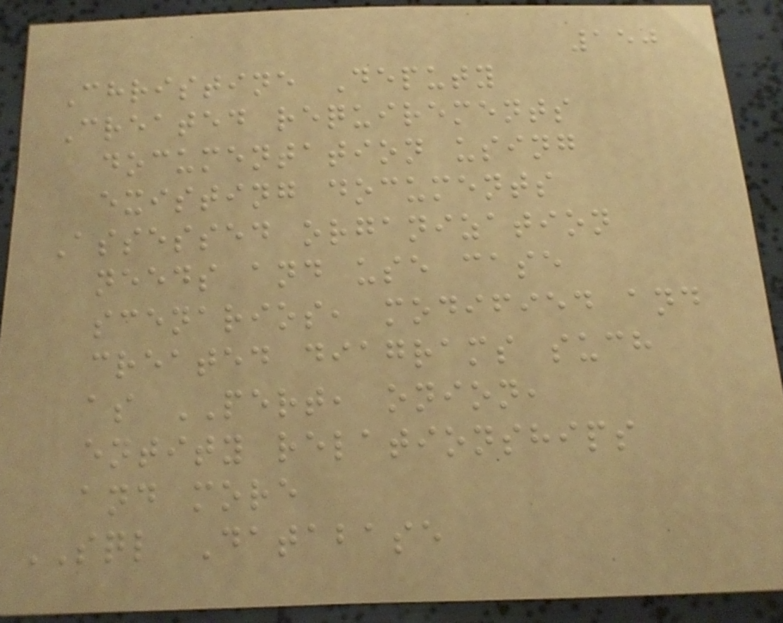150
Christine Deputy
Created requirements
documentation using
existing documents
Assessed organization
needs and use case
scenarios, modified and
created diagrams such
as PERT, onion,
entity relationships
and more
SQL Database
